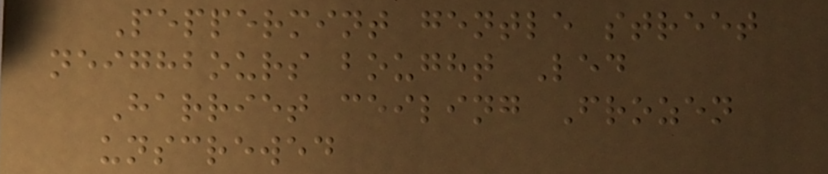Peppermint gentle street
neighbours bought Led
Harriet ceiling Frozen
unscrewed
